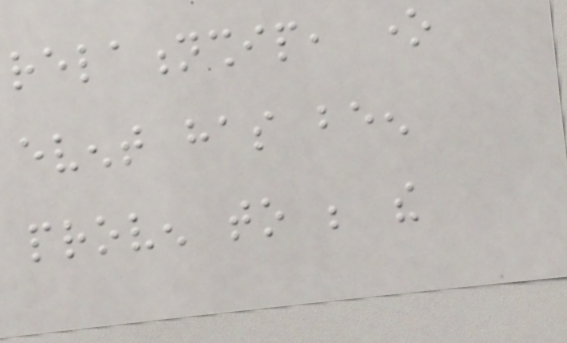relationship, one
event has been
proven to be the
